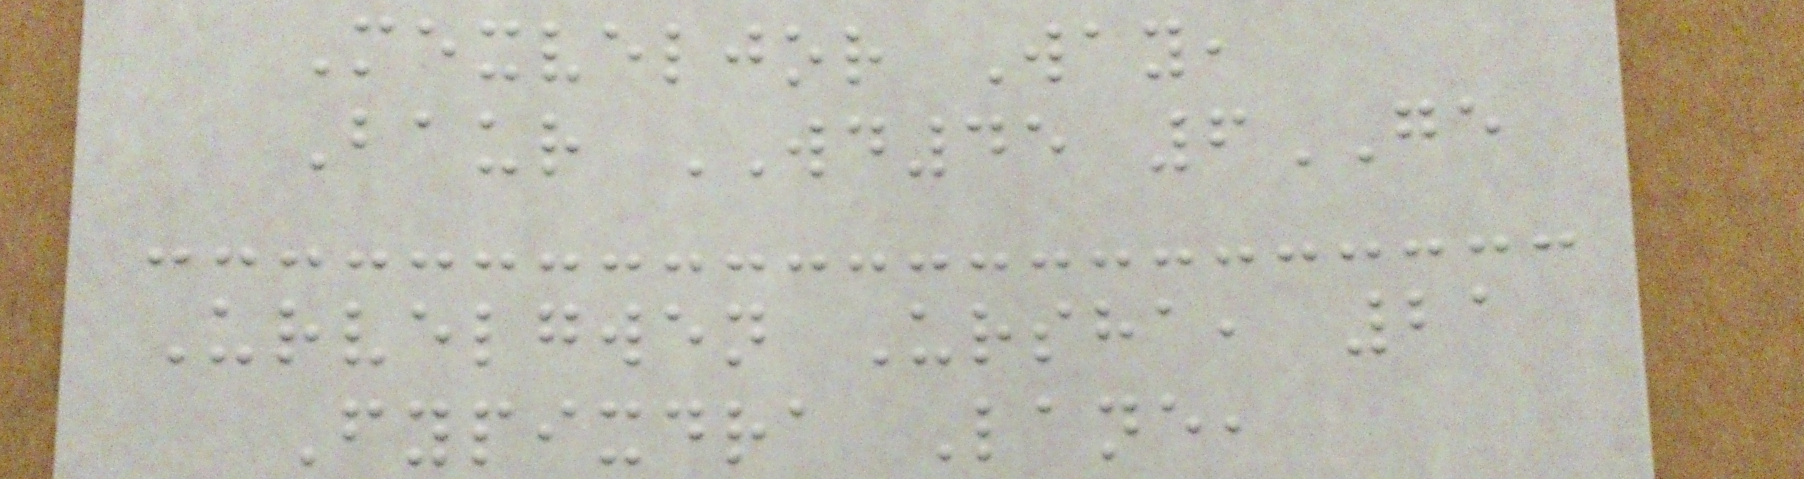Mexveljor Way,
Baur WD45 6GE
Urvelgwen Ursha, 21
Fypixdra Lane,
